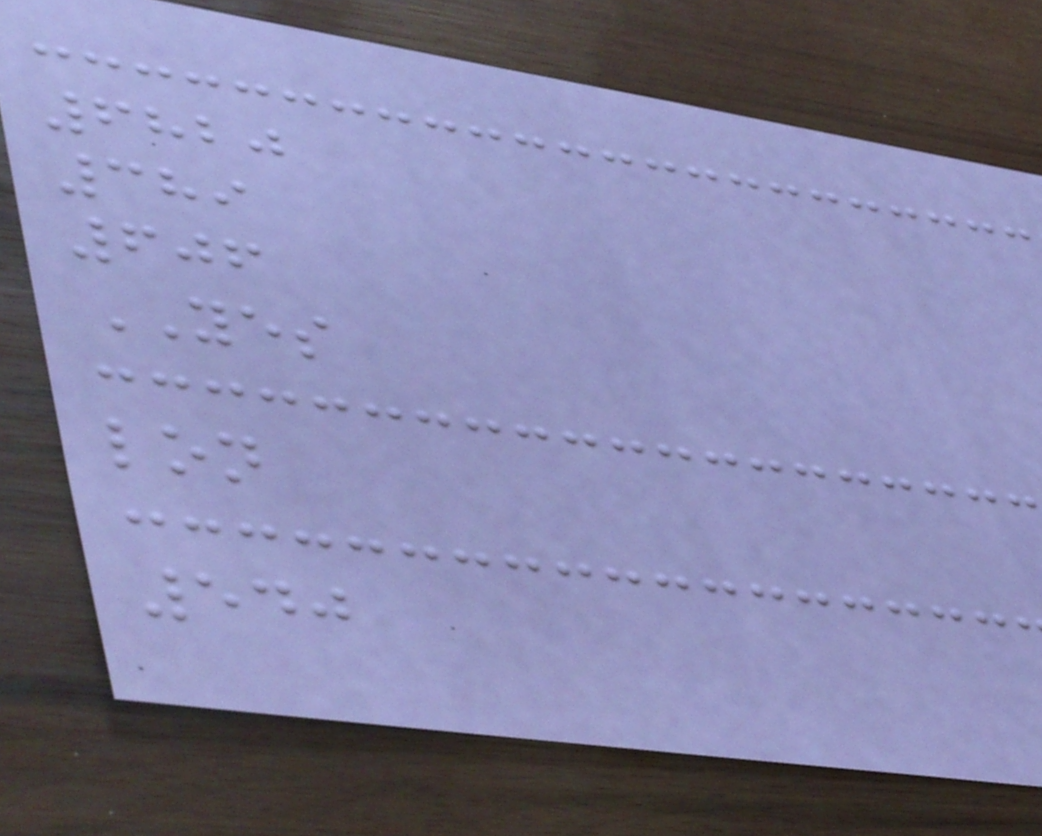6820
389
606
YES
lon
540
